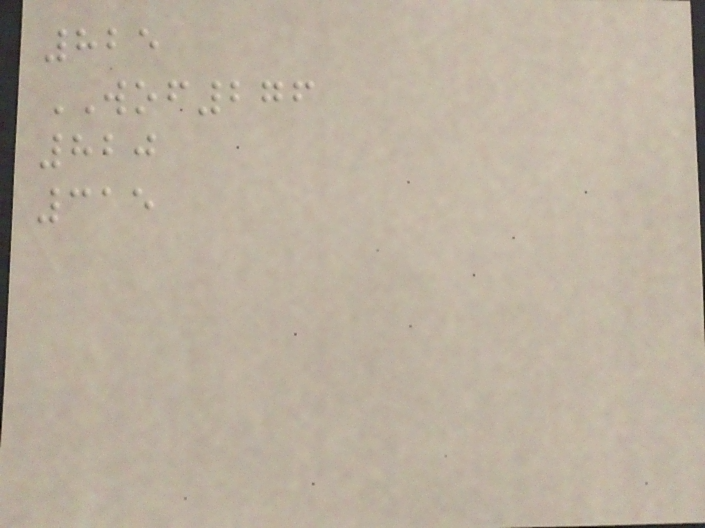825
WOF276
820
315
